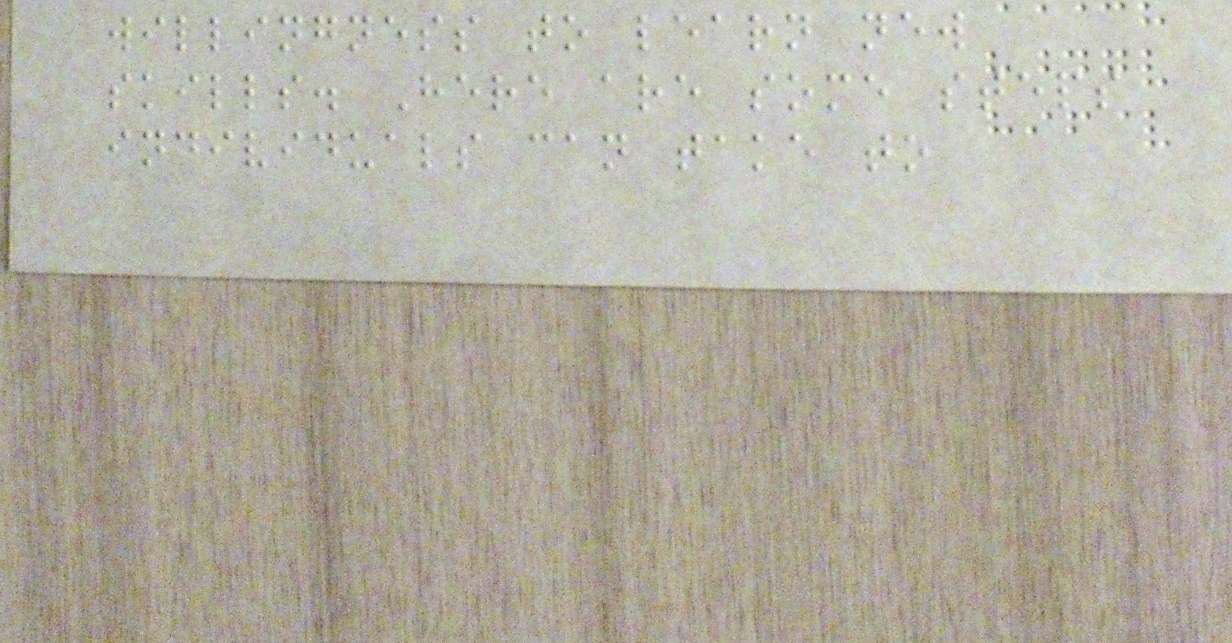willingness to learn new
skills. Here are some steps
individuals can take to
